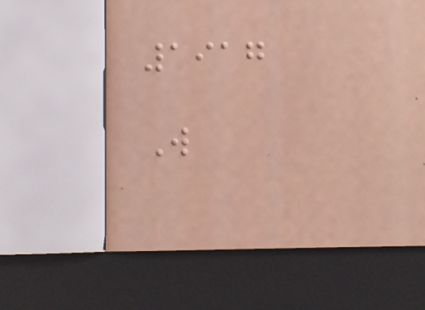1917
W
